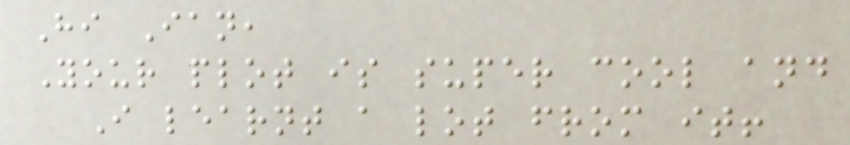Hi Ian,
Your plot is super cool and
I learnt a lot from it!
